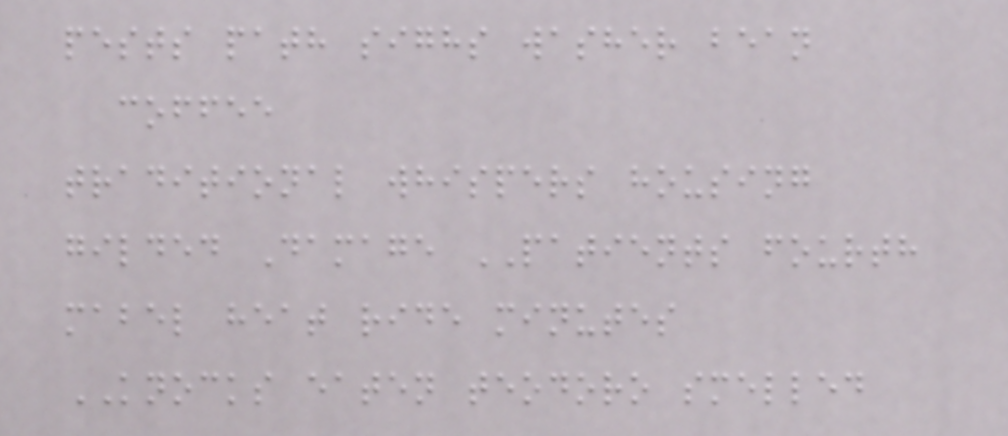pests path sighs washer bean
coffee
traditional whispers housing
gilded Damage PATIENTS fourth
mabel heat ride minutes
KNOCKS eaten teodoro smelled
